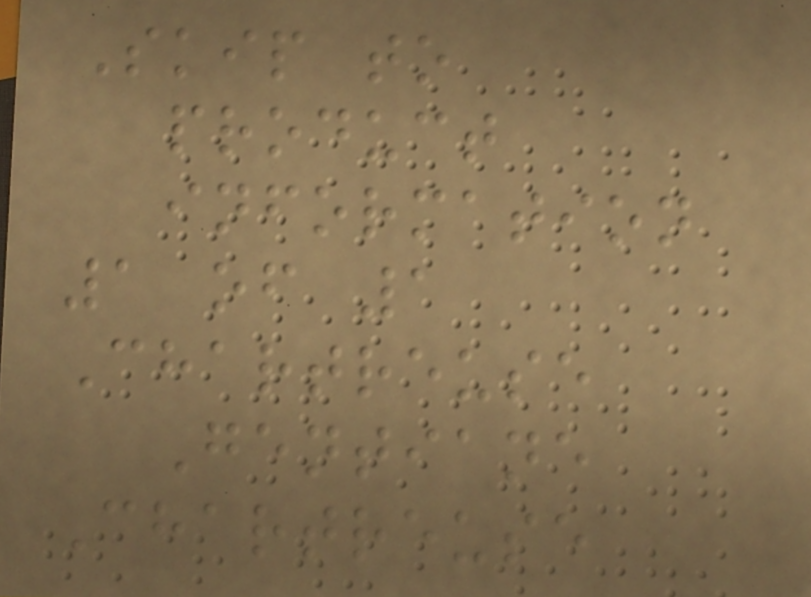Skip to
product
information
1 of 1
Chartreuse
Gentiane
Chartreuse
